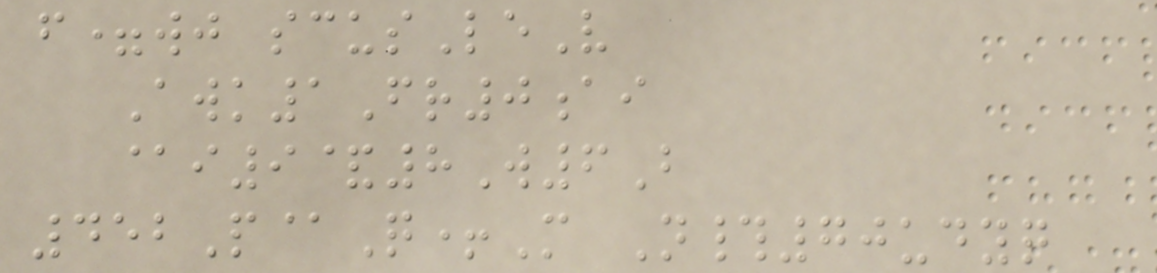f=wj scusLeV
Awk1Fr0ai
@i9&8W6B
452P@Q+M N#70udyq
